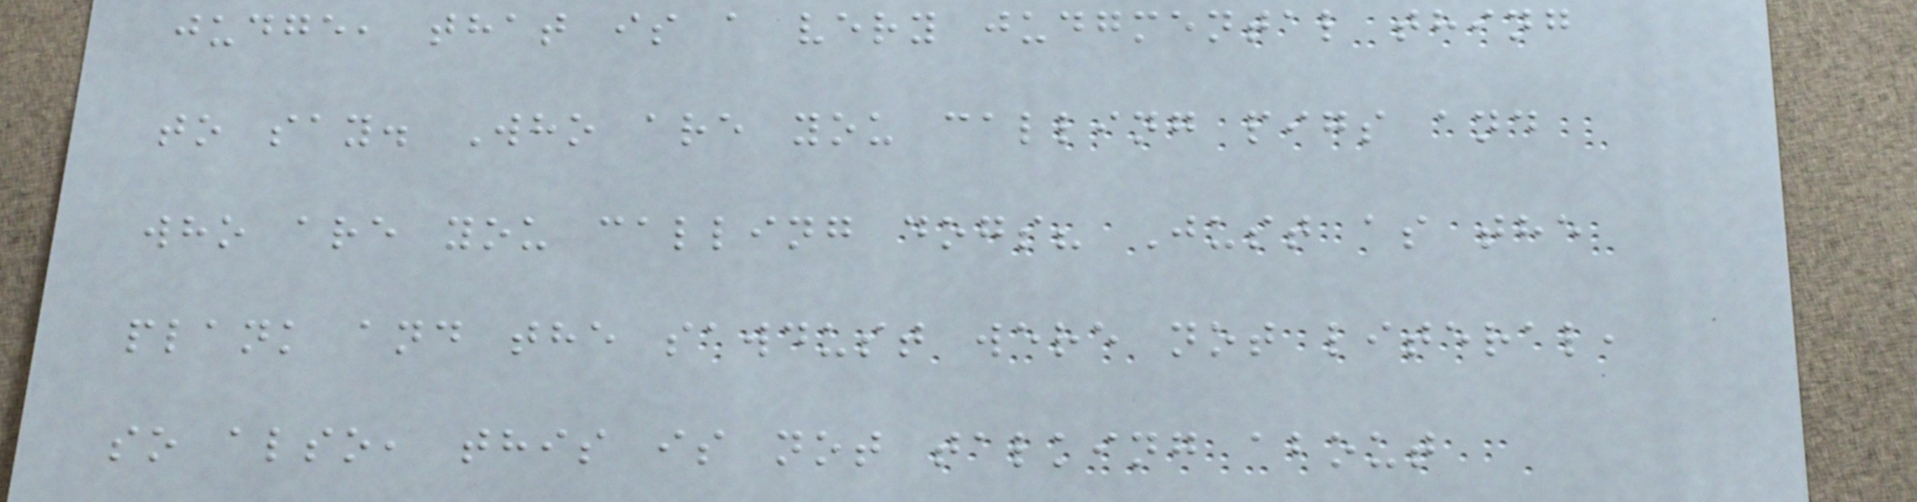judge, that is a very judgmental thing
to say. Who are you calling pigs and
who are you calling dogs? Just as the
plank and the sawdust were not literal,
so also, this is not talking about
